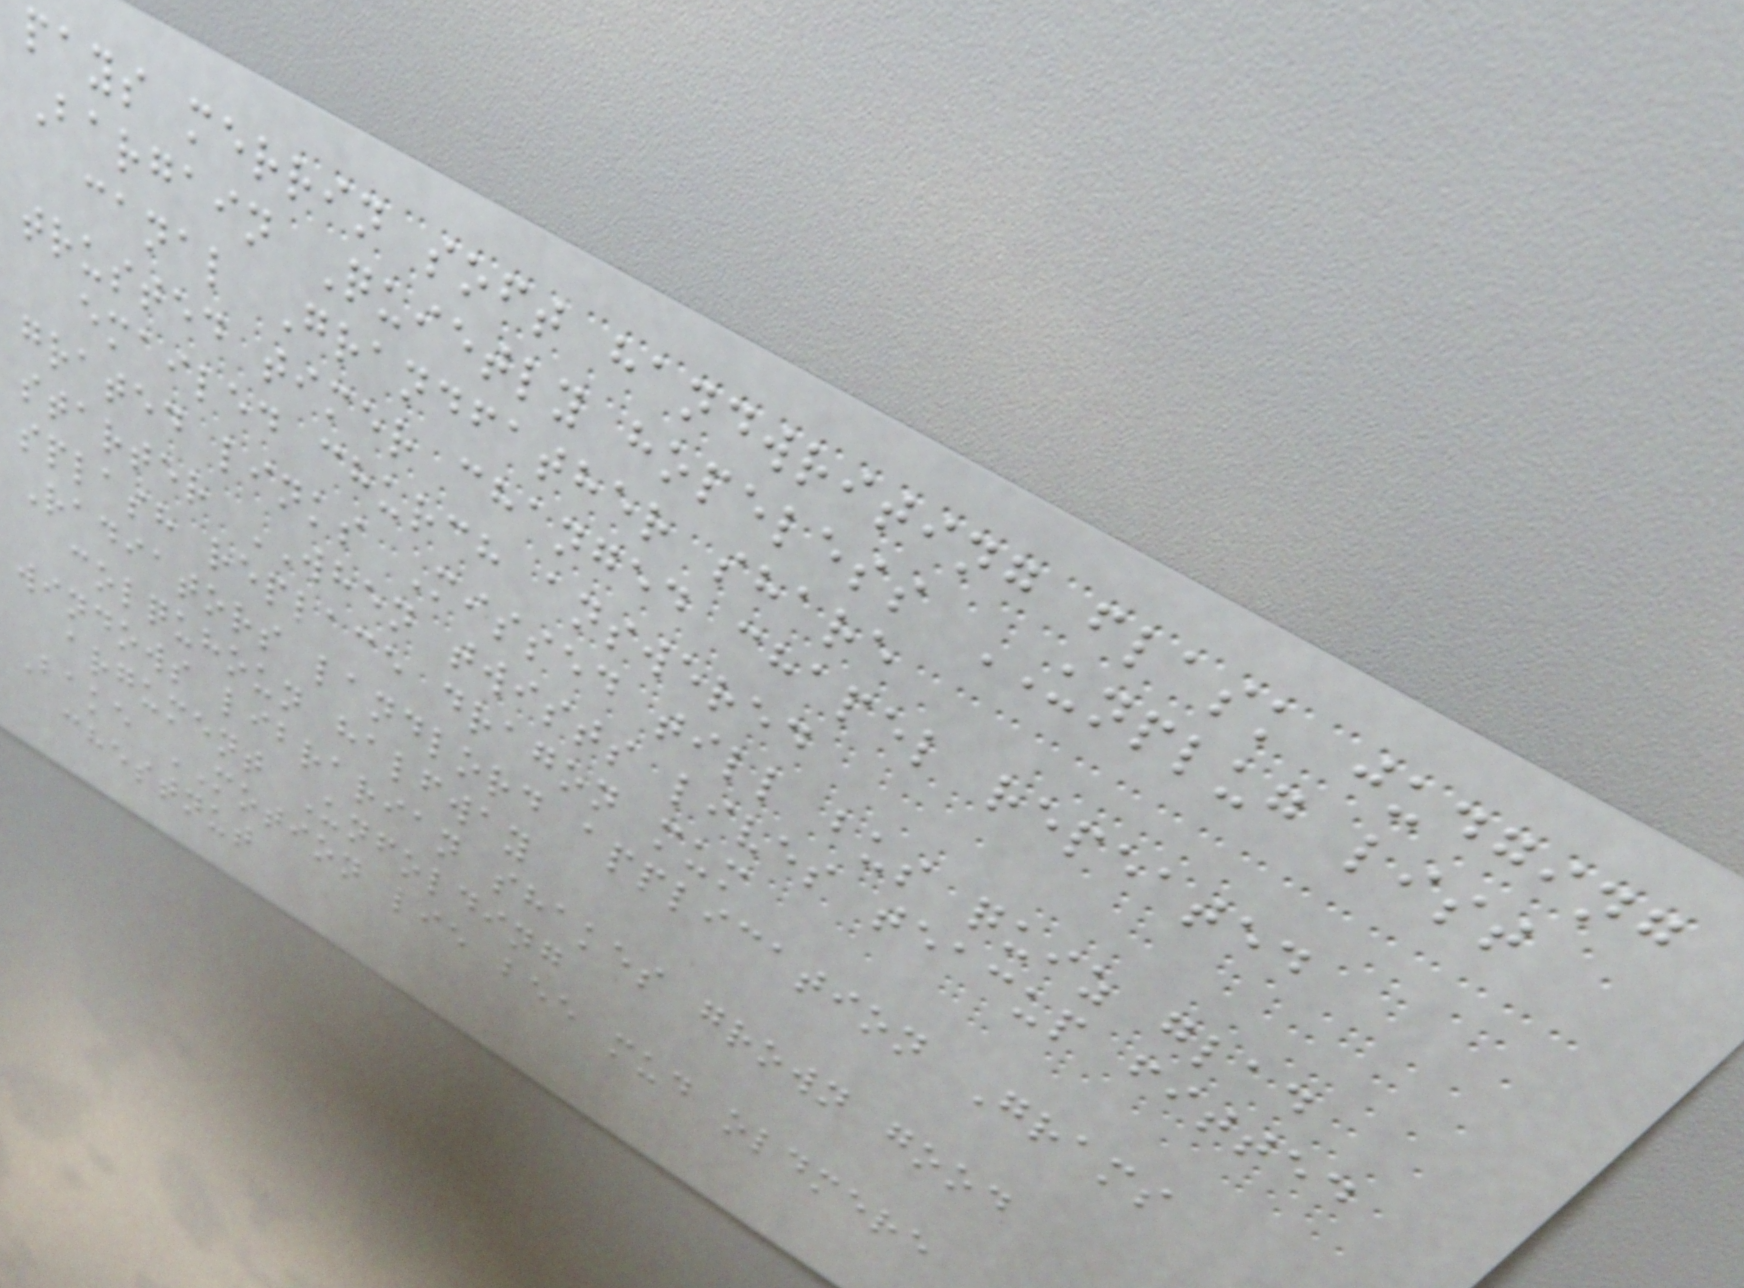pays merrin soft handwriting flask judging
Bargain Quietly hopeless UNPLUG list
canal Grandfather share
trusted timer changed chapel repeated
emailed church answered
grated links Missed till bus quiz glad
starter WHEN twists lives teacup fitted
splash replace dragon mum
Radiators landlord application Grams
colquhoun halfway
windows librarian shakes grown good
argument Unfolding
Bake MOTION lie bee mud oldmere
chestnut
